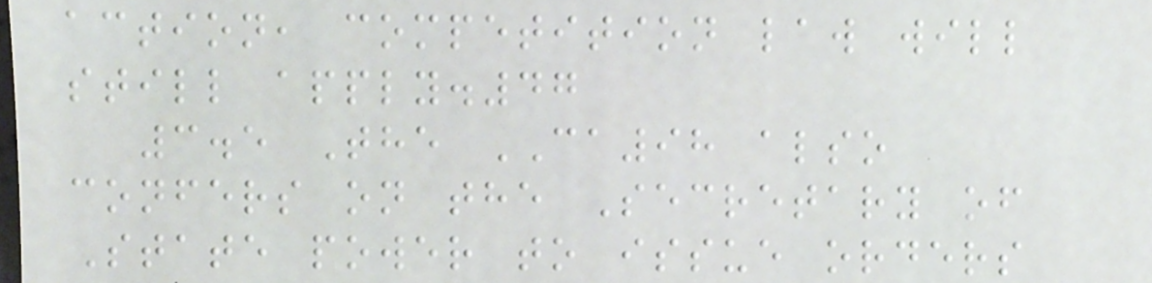action, competition law will
still apply.47
3.5 The CA98 also
confers on the Secretary of
State power to issue orders
